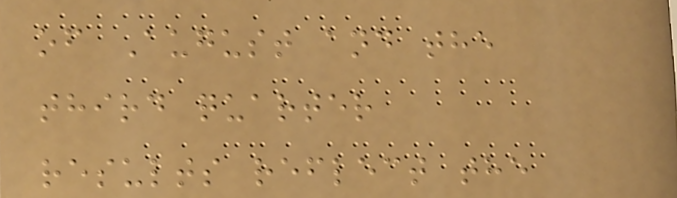of August and the
third quarter
results reflect the
